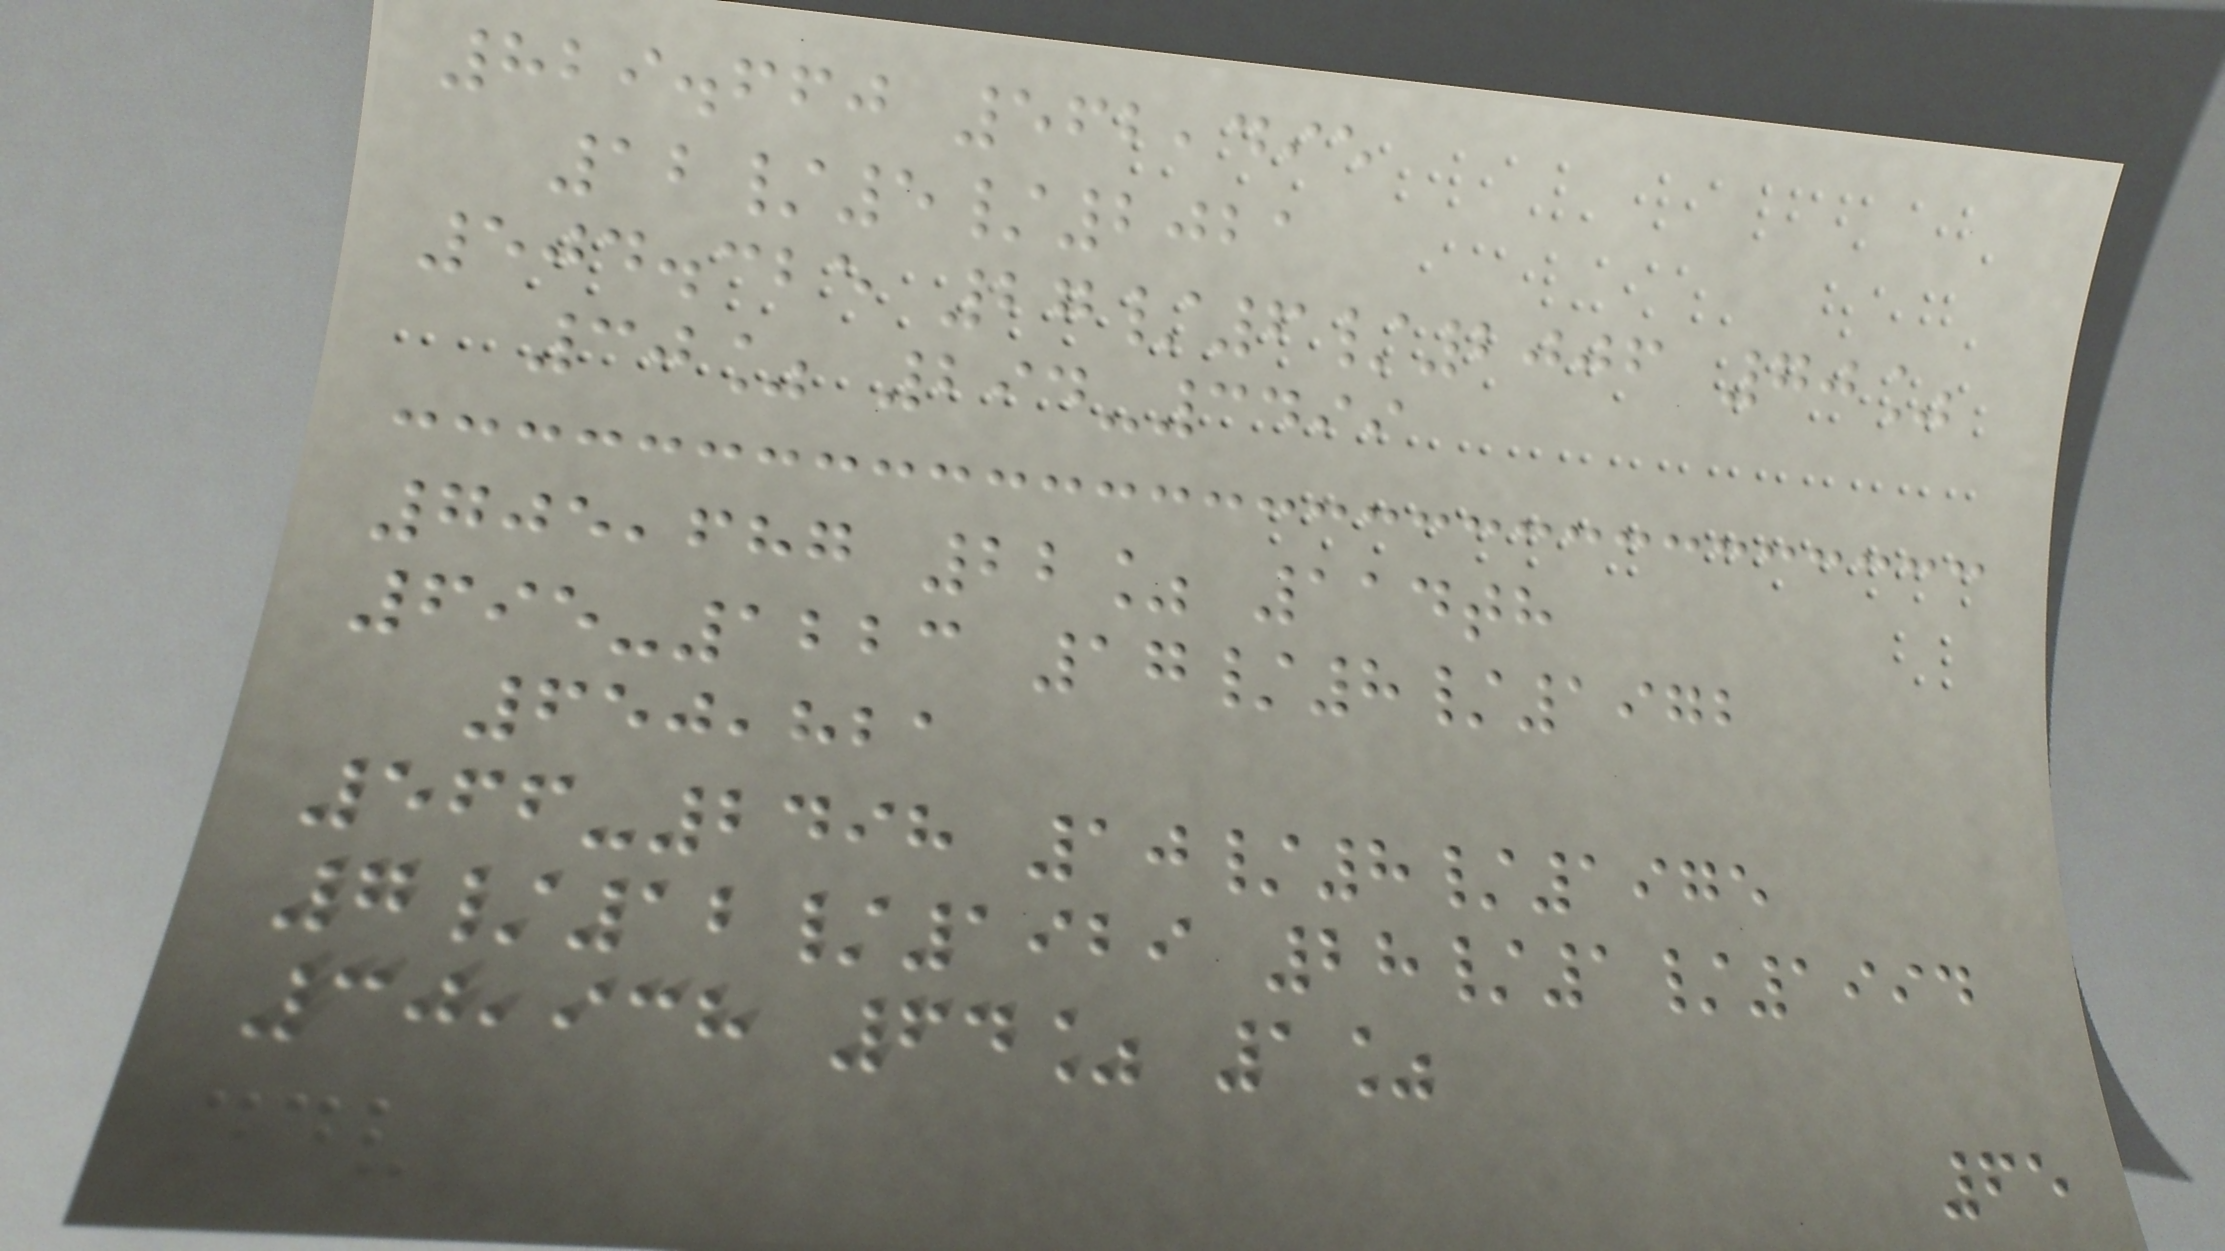829.660 562,495
12/5/2021
504.325 27/6/2006 70%
30% 294-3499
705,687 22% 114th
695-1223 17/8/1972
650,821
566-2498 10/8/1975
7/12/1929 28/1/1994
30,938 64% 1%
65
